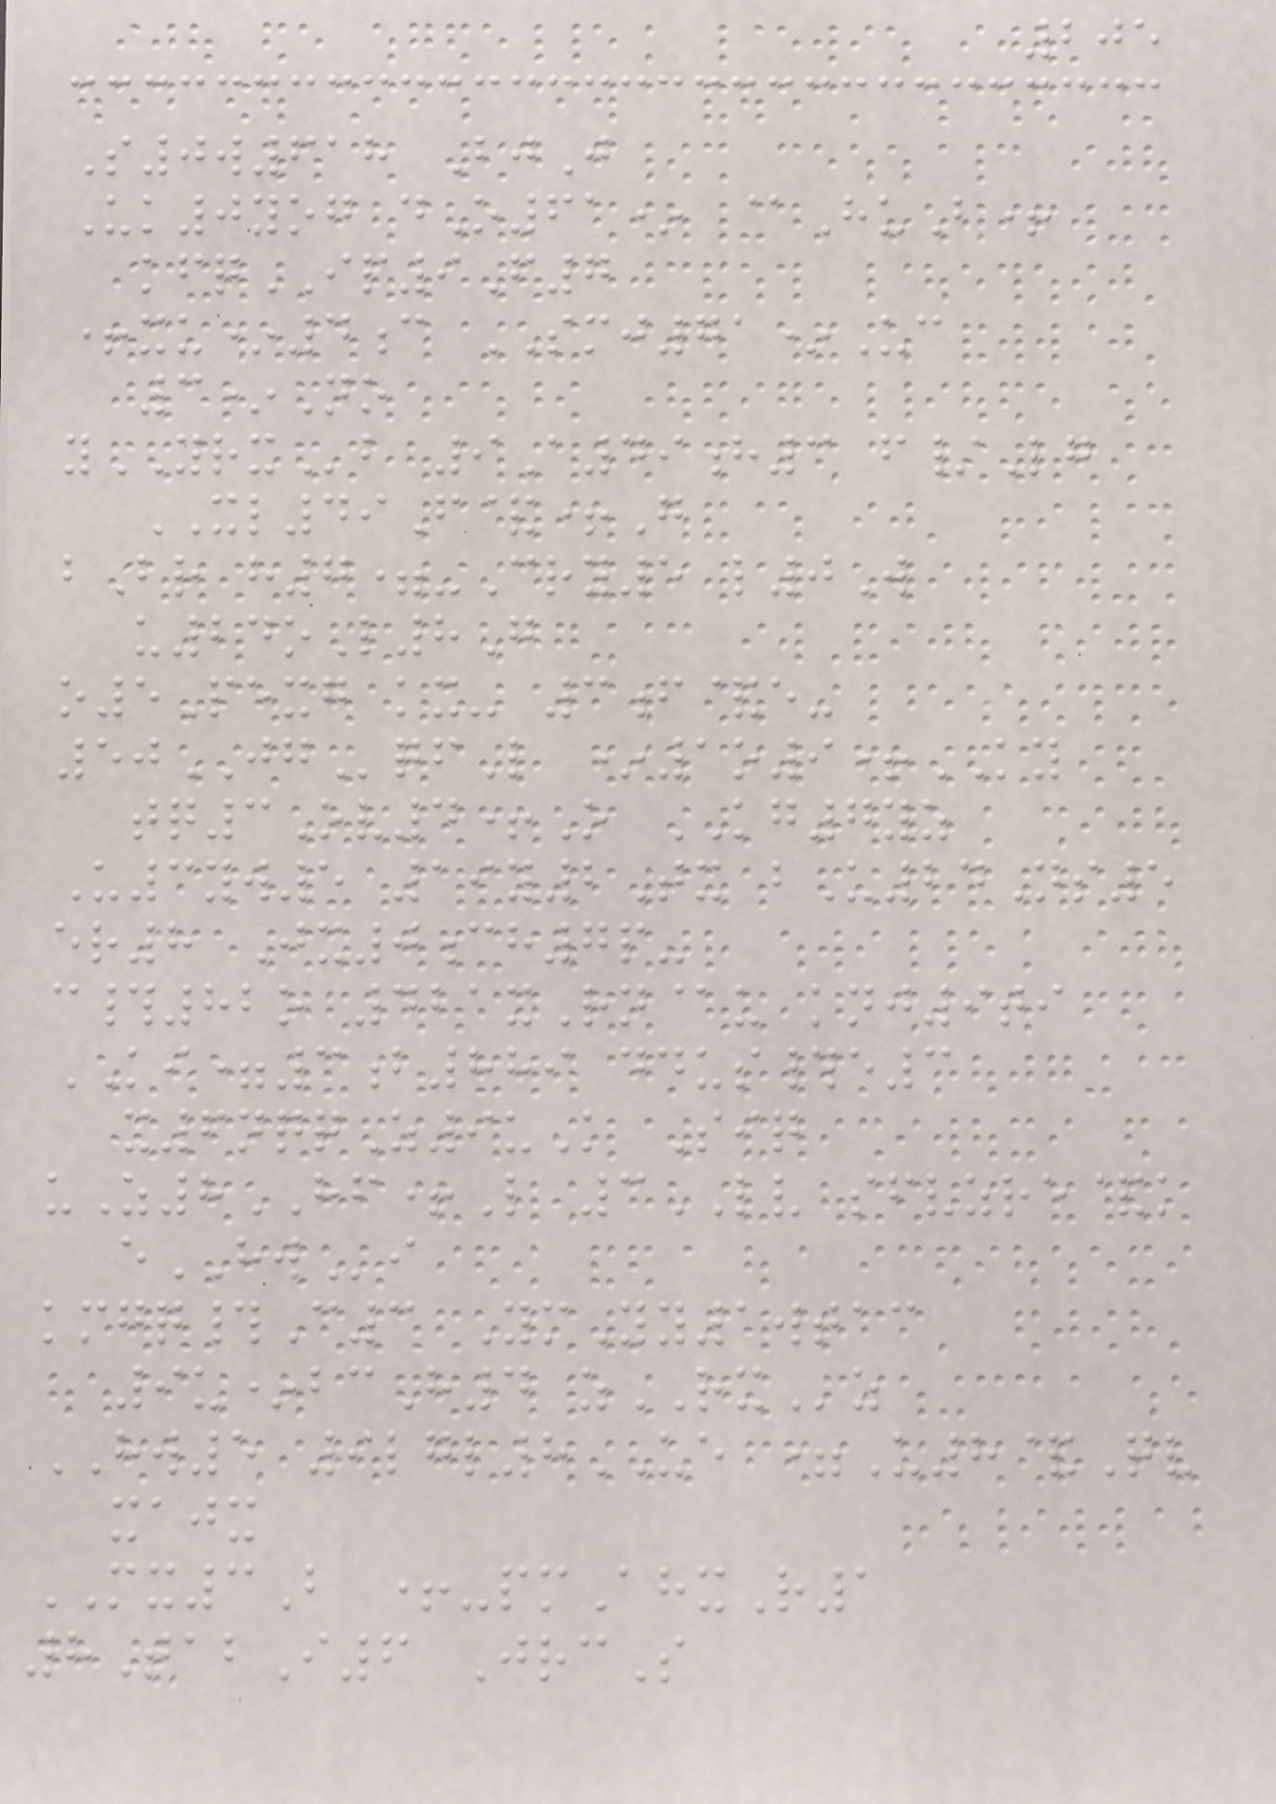205
S0w618 BjJ
Uk0yog dO61* @HuB+
kfqIP9F7
+xu*4c SMJ71*Uc
3*No
yYRXb 9A49h3 f/Lg
XL49F&+G
bBr h7=-Cry5 l0W
u24oL8G
o5Pexg kx- 3f&e-
50JGqfL *1o9+KY
tq3Ov4+O KG7yz
U3yw5 19y2Tx bU24Ns5
er8 Jx0ch7p-
c#82o 421xRn@u knj9ti
KI=3b889 ddus#e3
x6nqqZ9uK Siq
uZ8HF+L 3LV sfvzre&k
eHWi
kmgq#C3 YmYy1wtac
9u*bcH4 zRXz
HW5 9lgl8UE =U8&Qv
xajx
MX3B +-pmAhxR1
8TabI6 JrcS
